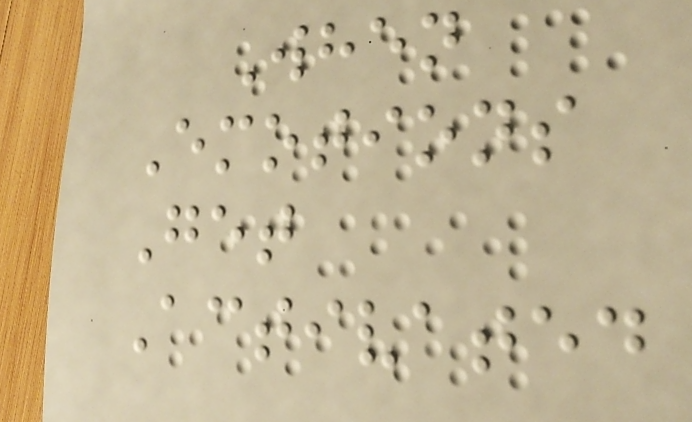When
Emotions
Get
Activated
